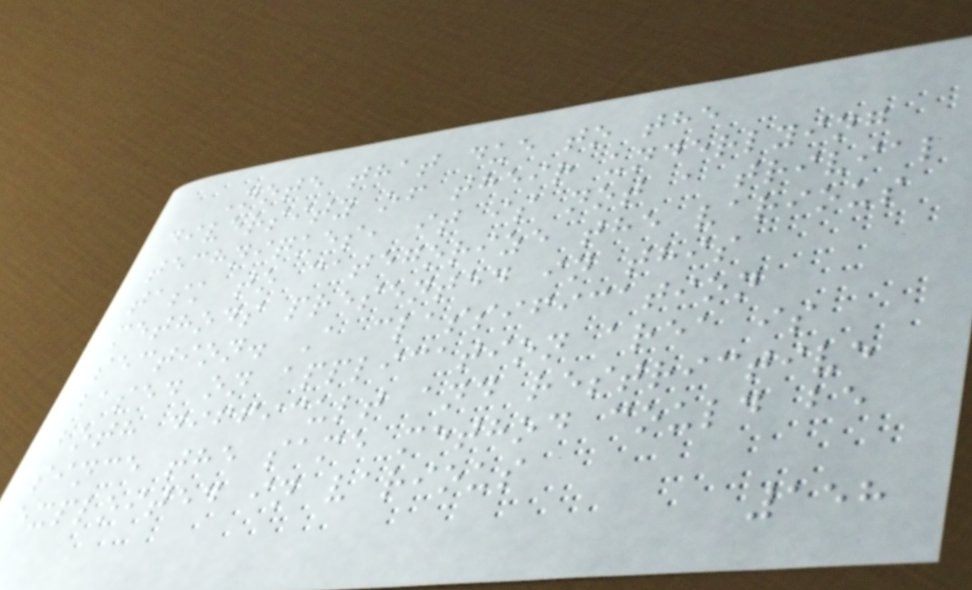Note that due to the
diversity of their underlying
techniques, it is not a trivial
task to categorize the various
methods presented in this
section. A classification
based on application area is
both difficult and restrictive
since the same method could be
exploited in various
158
